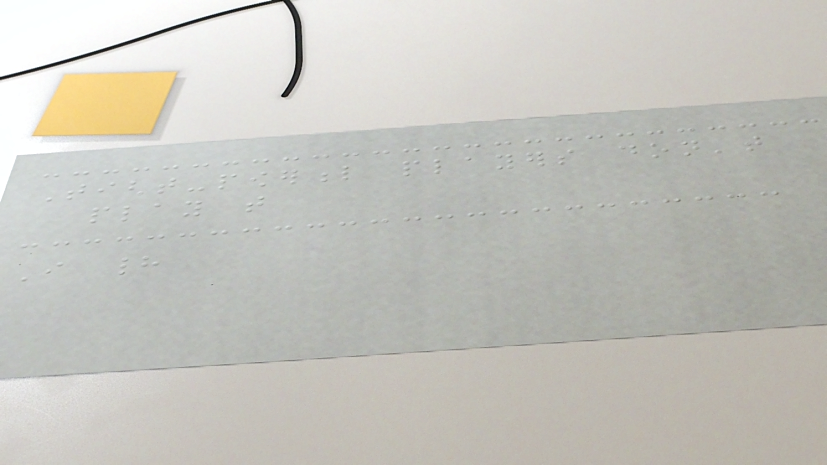Tight-powerful players don't
play that
I had
